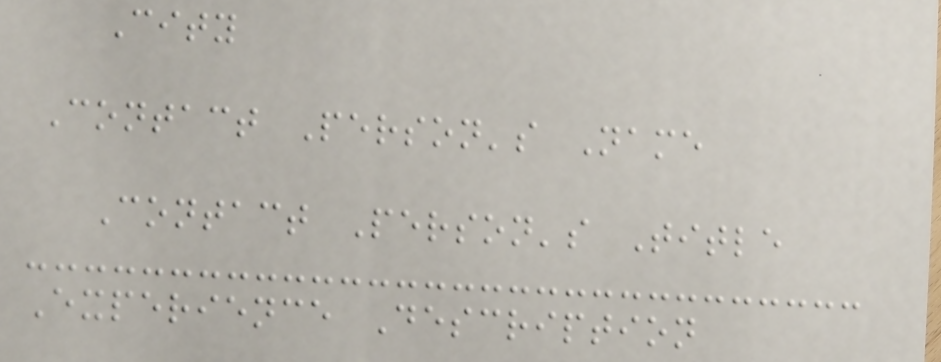City
Contact Person's Name
Contact Person's Title
Experience Description
